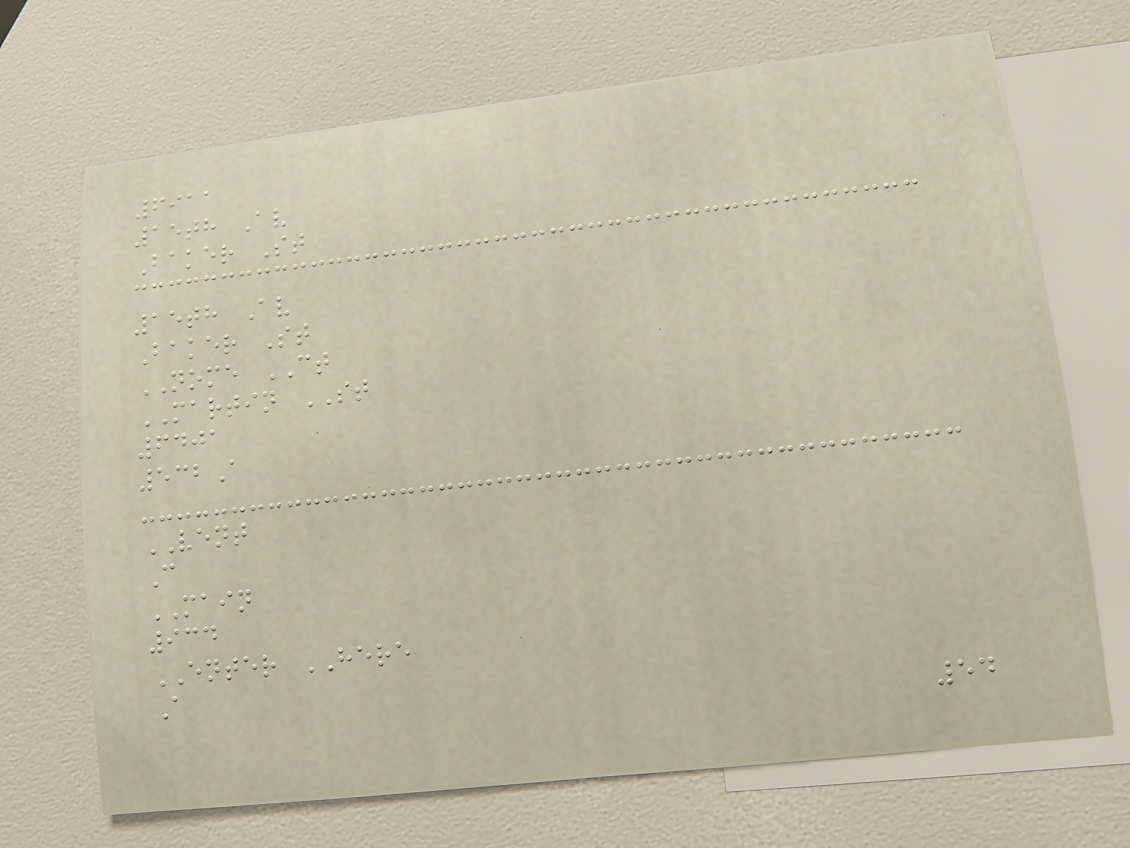6911
15th Av
Baker St
15th Av
Baker St
NOME CT
MARTIN ST
6401
532A
VENT
C
MAIN
934
ENTER HERE
A
54
